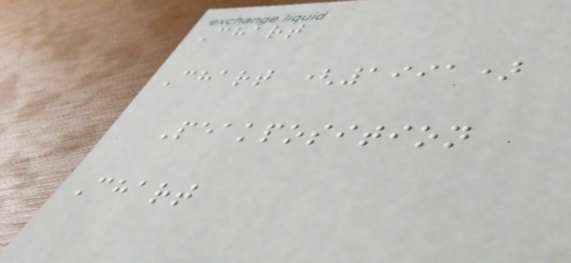Chart
Chart (1991)
Peakposition
Chart
